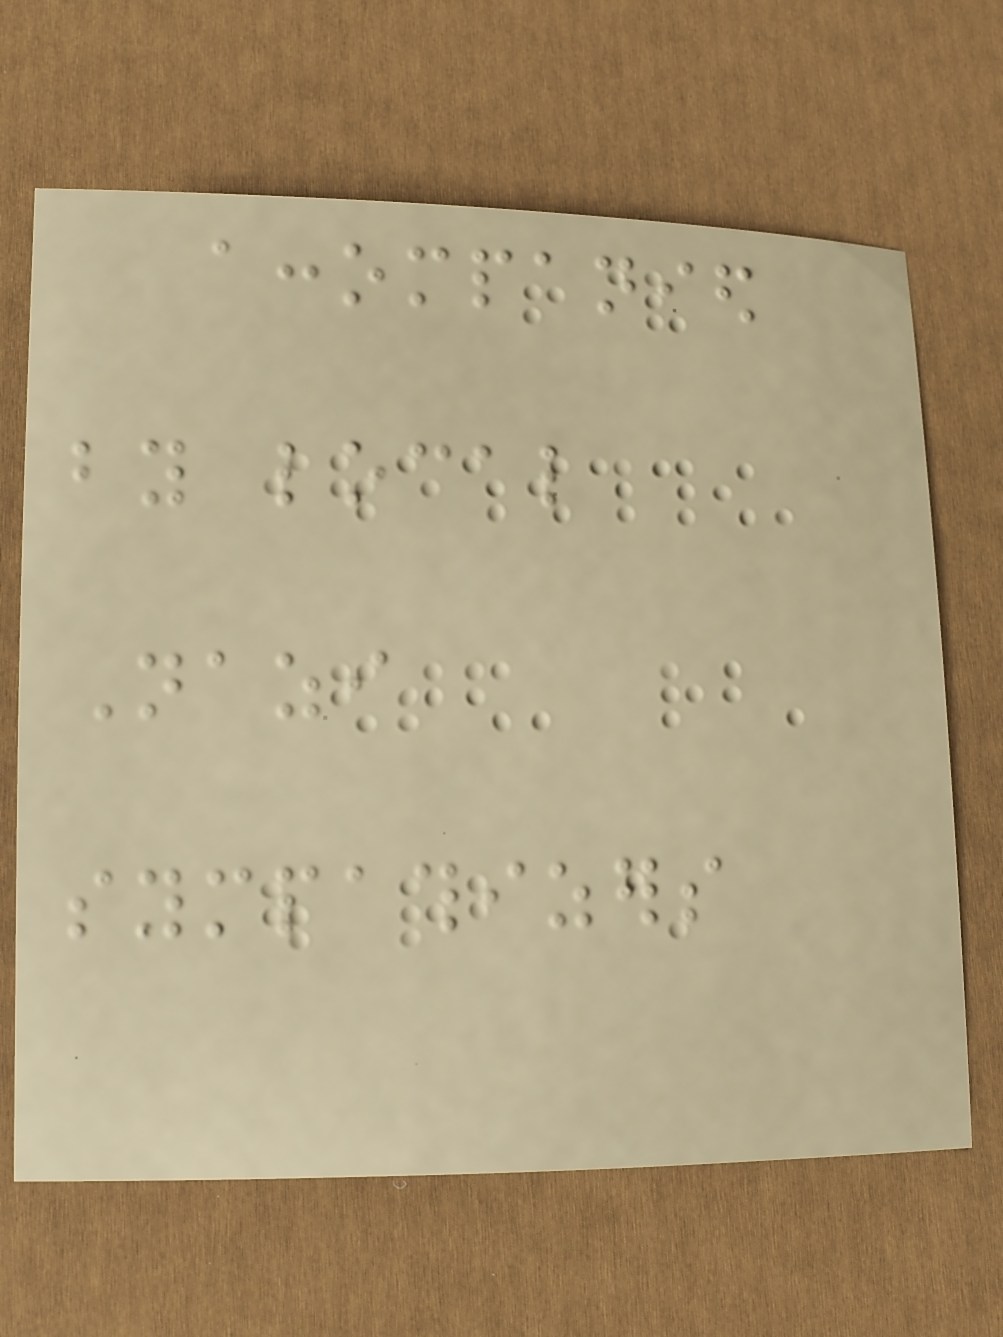accompanied
by local
Nazi
sympathizers
